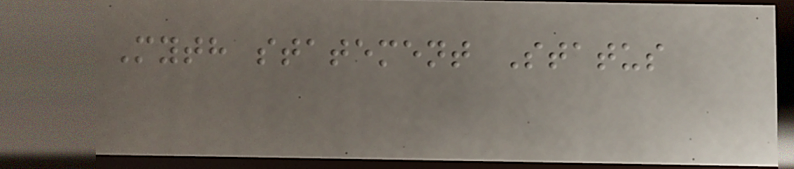Myth statement Status
